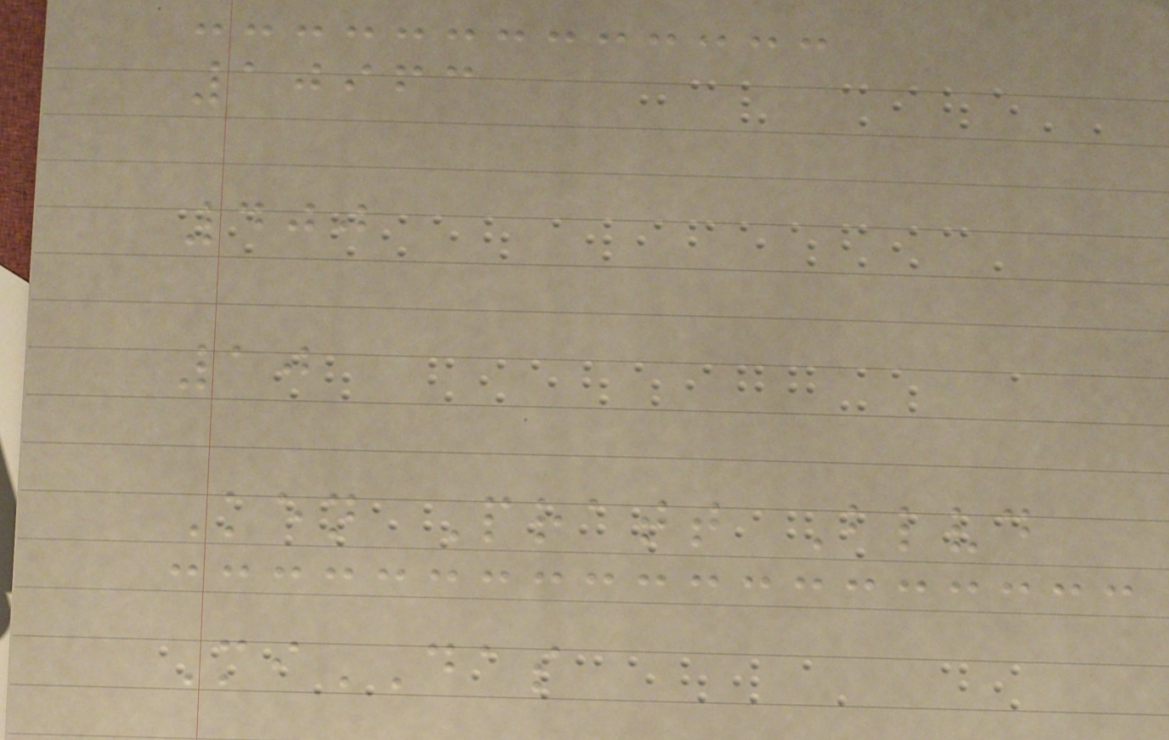10963
400
10
Ken Pratt Blvd
MiDAS
